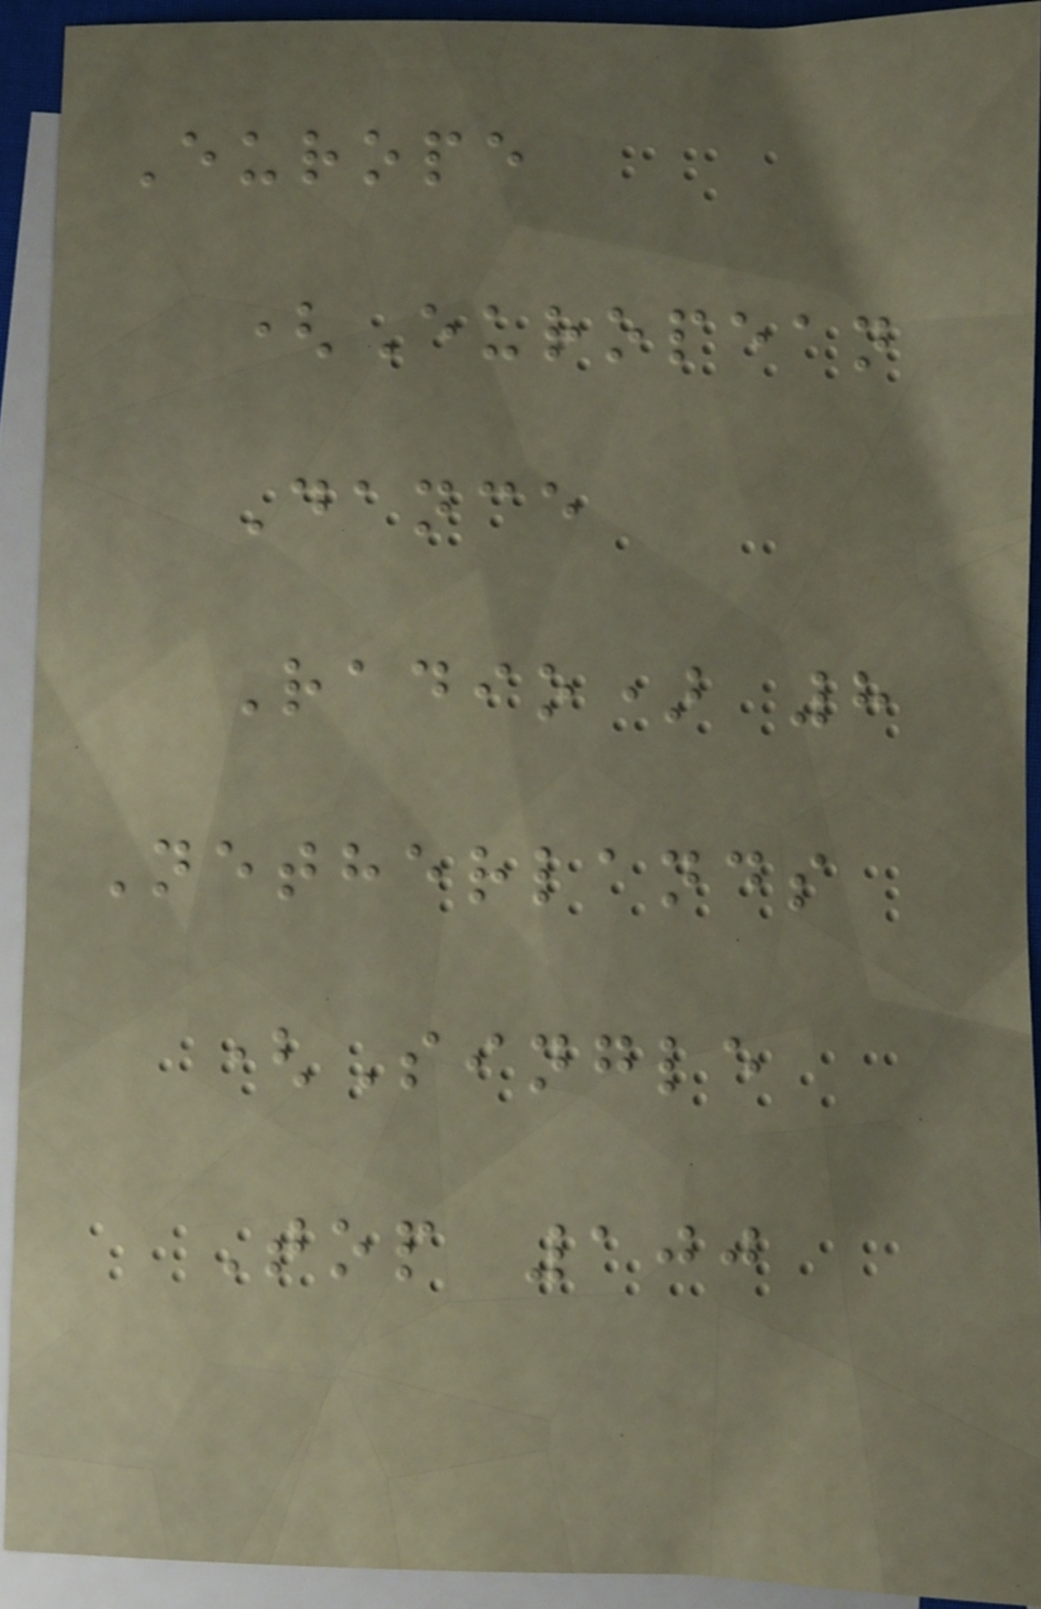Europe
(European
Dance
Radio) 8
Netherlands
(Single
Top 100
